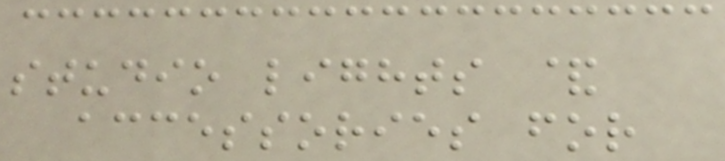studio lights &
accessories for
